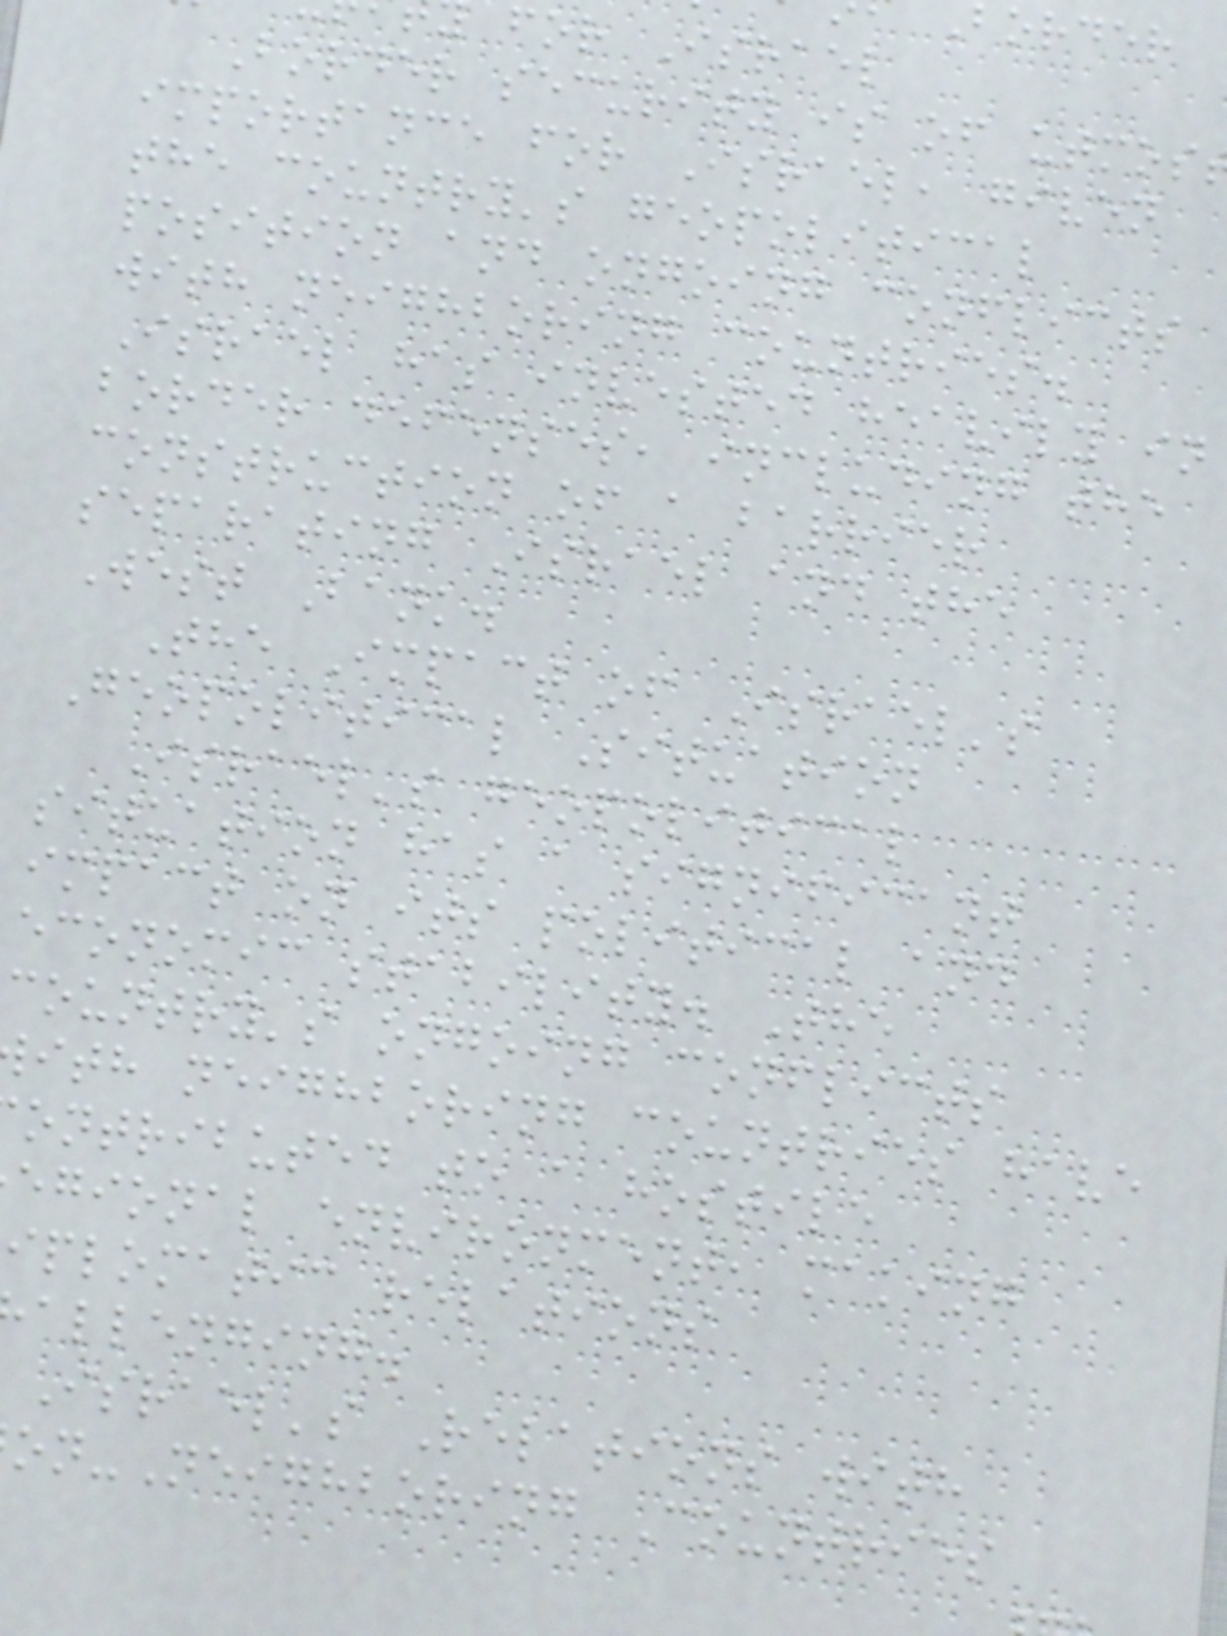for Israel
Border security is of utmos
importance for Israel, given
the country's geopolitical
position and ongoing conflicts
with neighboring countries.
Israel has invested heavily in
border defenses, including the
construction of a barrier
separating Israel and the
West Bank.
The Impact of Israel's
Geopolitical Situation
Israel's geopolitical
situation has a significant
impact on its political and
economic stability. The
country's ongoing conflicts
ith neighboring countries have
ontributed to a hostile
egional environment, making
iplomatic relations
allenging.
Israel's Relations with
on-Neighboring Countries
